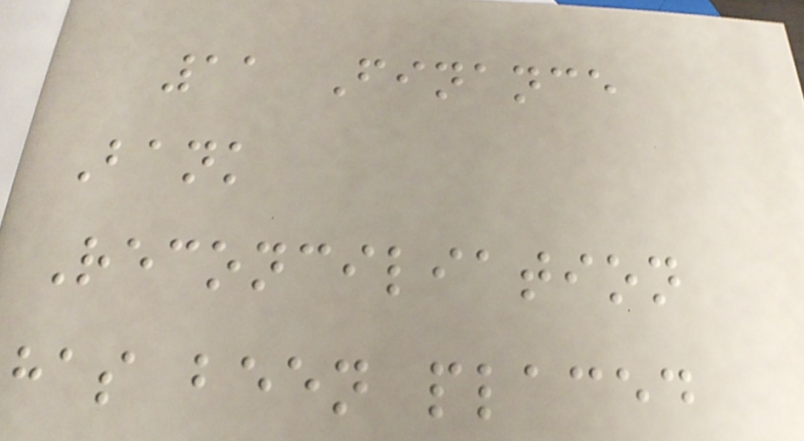11 Finance
Bank
Reconciliation
has been placed
